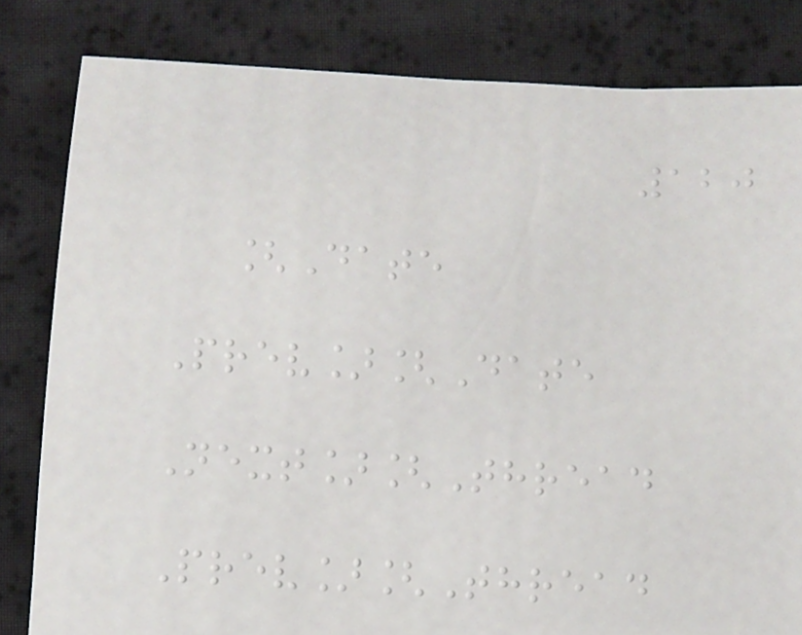120
[Date
Prev][Date
Next][Thread
Prev][Thread
